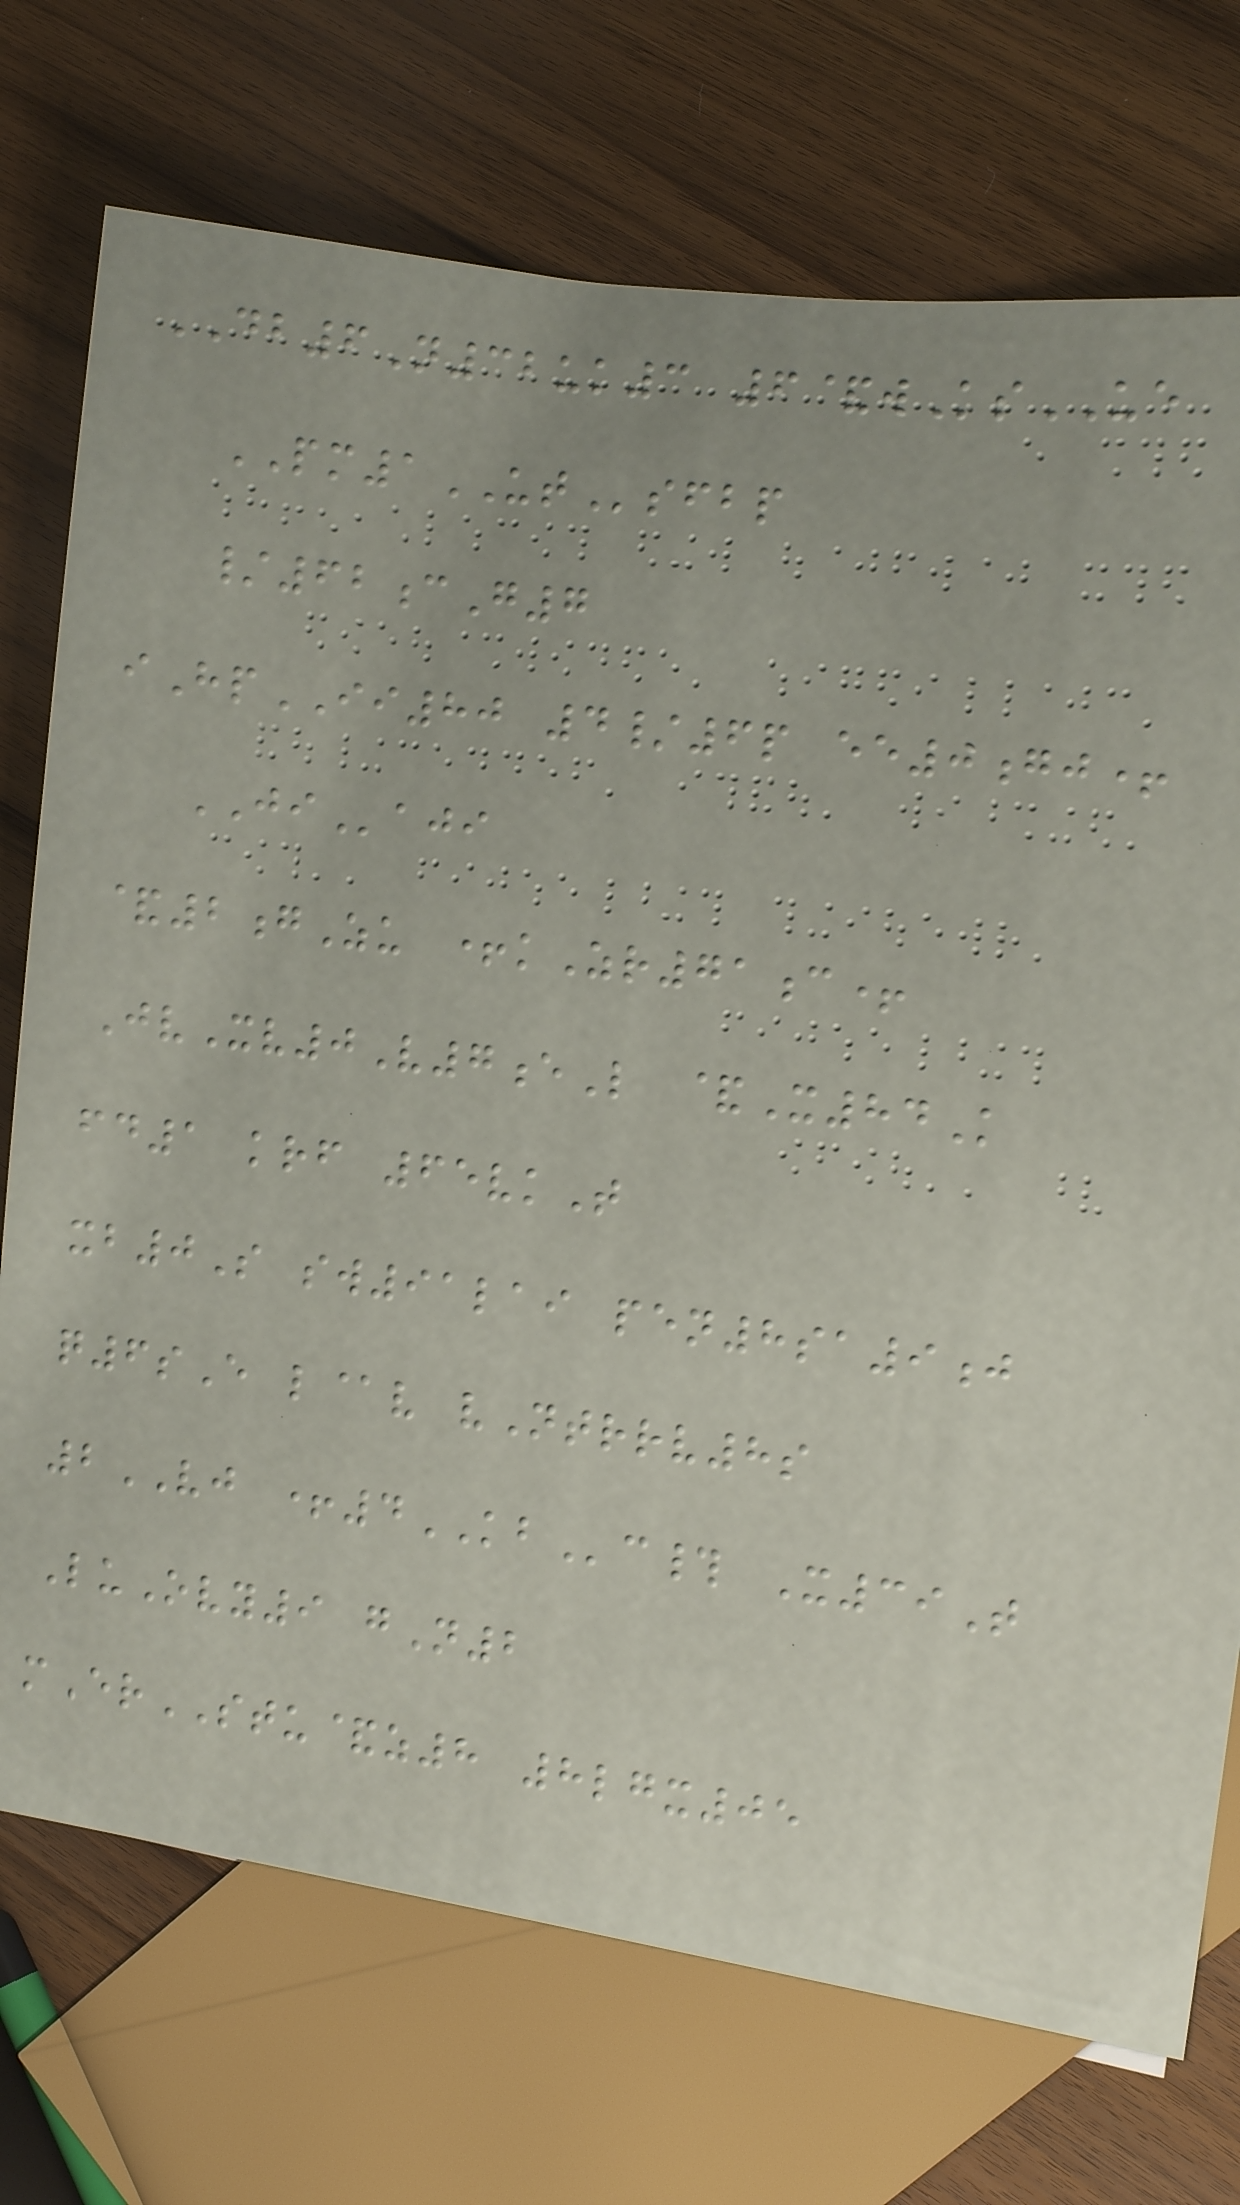DB6N32uk3 6&wKsUE
PM1UTsfbp
/62cG7
iHpII80 4/6p ee0gj+
JIaji
&2gZu +kZr71c+
JvXv0V7eL &X84K
fd1 krf 65vkT
xb0S sw91lai pen8sa9j
q6sE l@v vNtrrv8s
2VJ +4KBc# X39T
LuOvy9 gN2
mErSTU&z8 8lgx05
